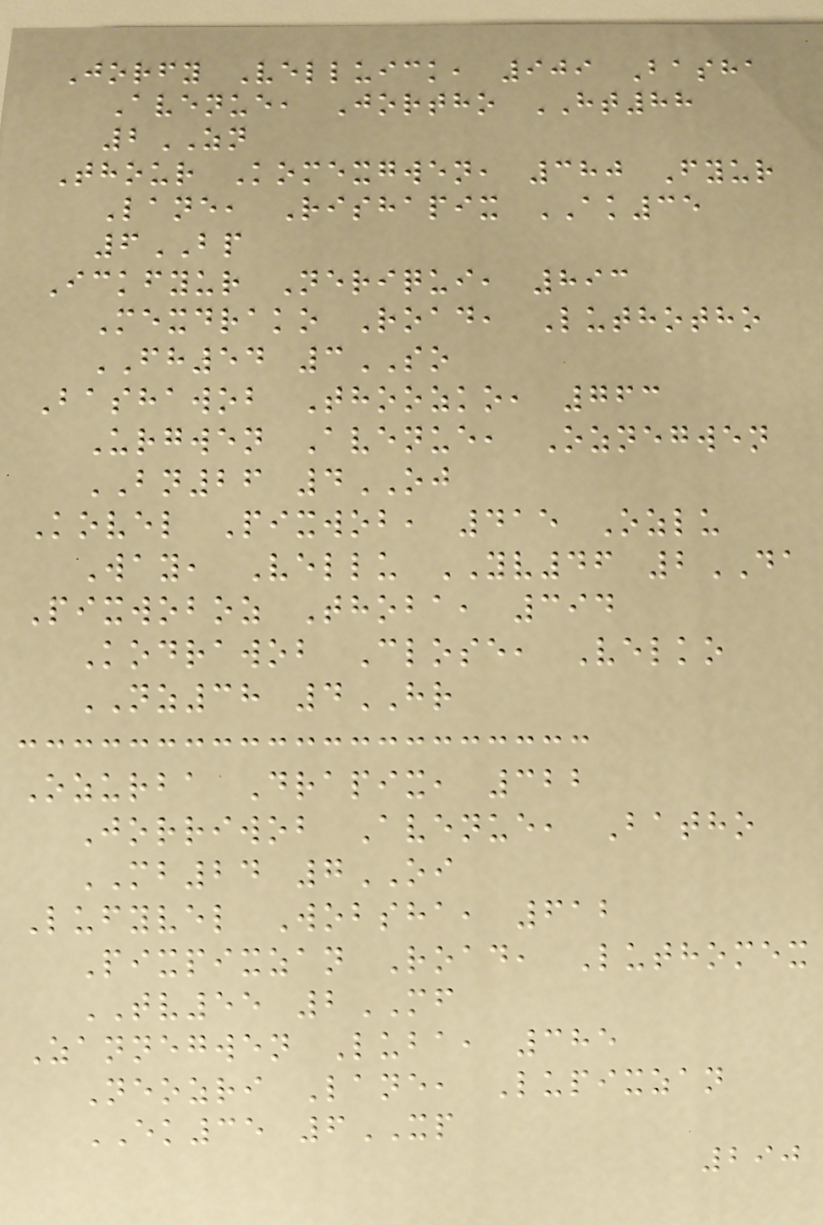Jorfy Velluick, 909 Basha
Avenue, Jortho HT88
2ZN
Thour Komexgwen, 380 Fyur
Lane, Rishapix AK35
6BP
Ickfyur Neriqui, 893
Mexdrako Road, Luthotho
FH54 3SO
Bashawob Thoozko, 763
Urgwen Avenue, Oznegwen
BN26 4OJ
Kovel Pixwob, 415 Ozlu
Way, Vellu YV46 2DA
Pixwoboz Thoba, 394
Kodrawob Close, Velko
NZ38 4HR
Ozurba Drapix, 322
Jorriwob Avenue, Batho
MB24 7OI
Lufyvel Wobsha, 612
Pixpixzan Road, Luthomex
TV55 2MF
Zannegwen Luba, 385
Neozri Lane, Lupixzan
EK35 6XP
290
